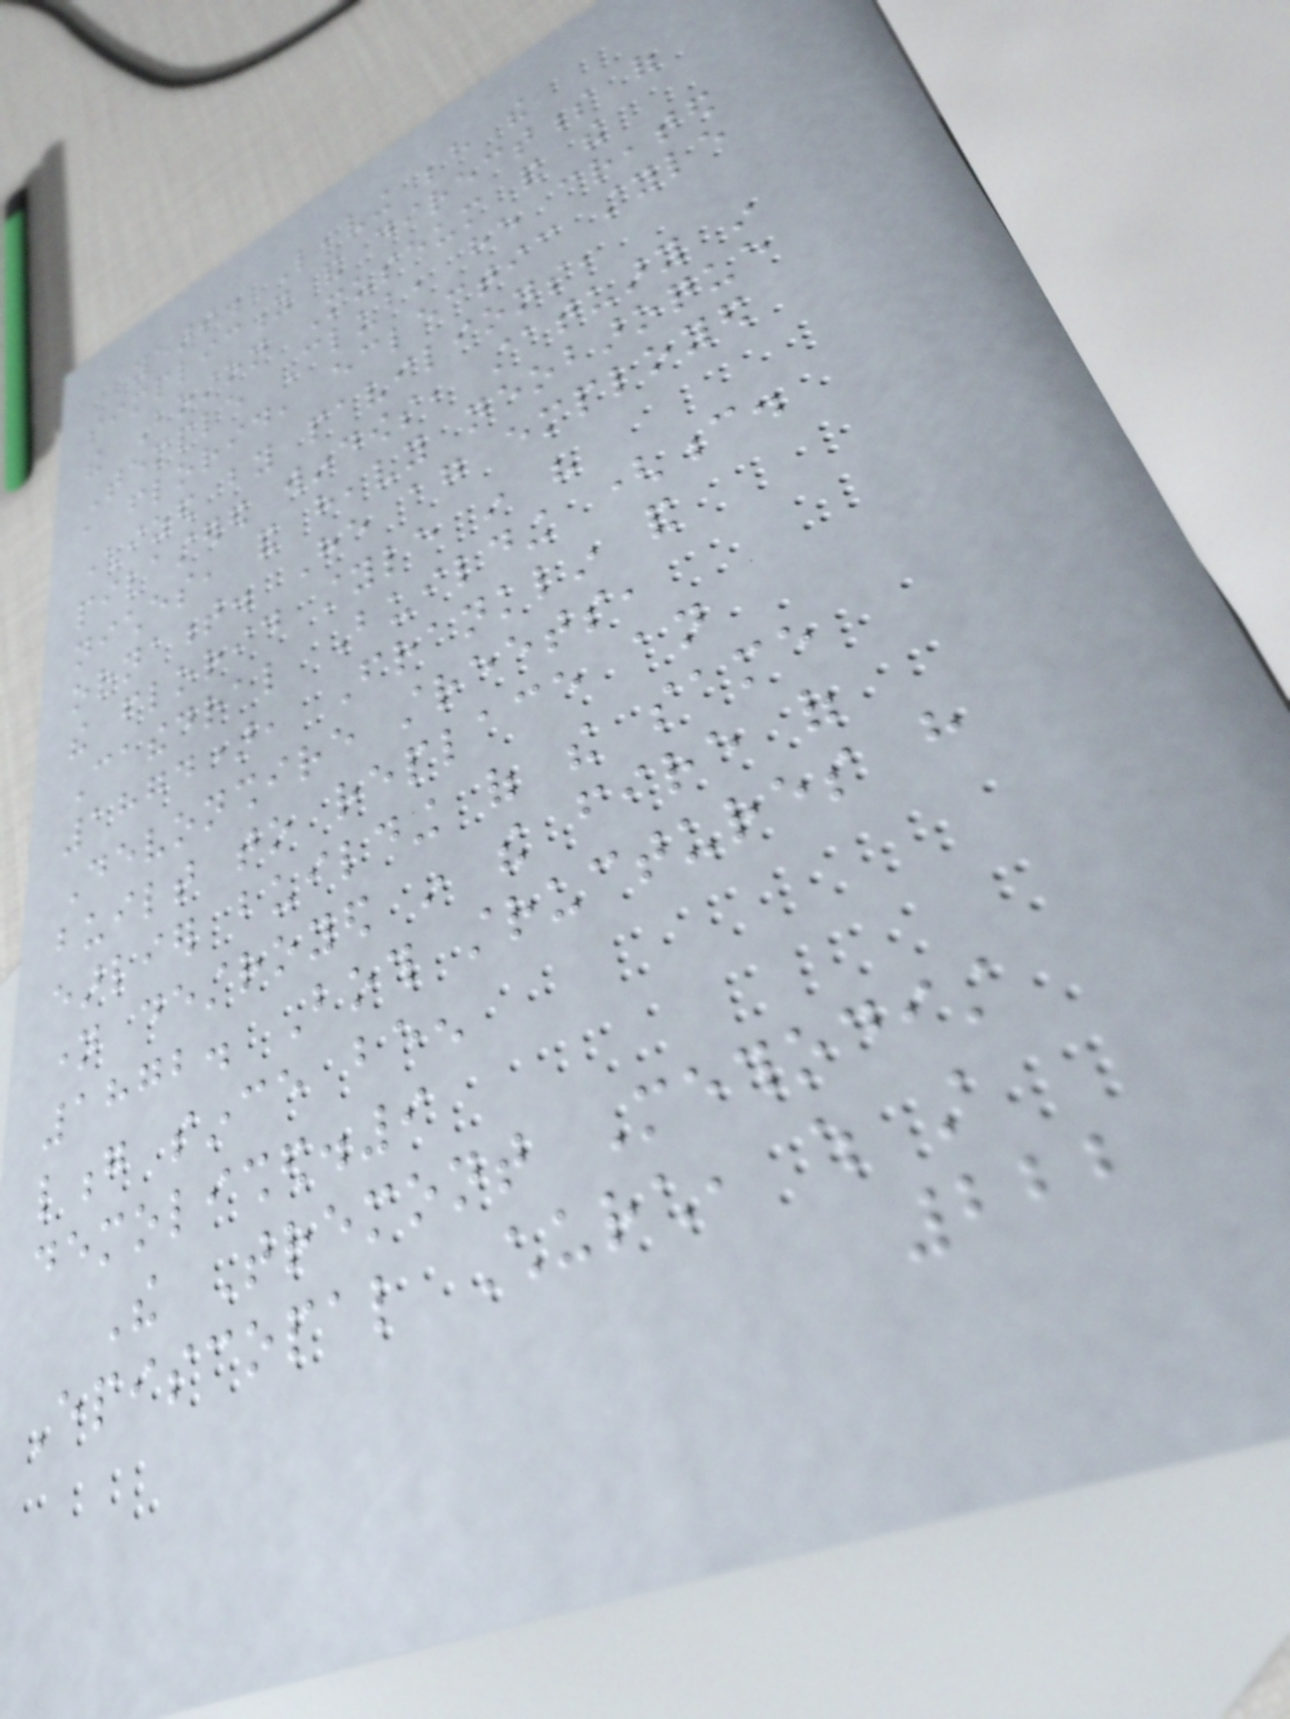years. Leaving behind the
simplicity and directness of
the Boston Museum and the
Temple Club, he created
a florid, eclectic style
characterized by pavilions,
pilastered windows, statuary in
niches, and heavy neobaroque
ornament. He again employed
the florid style in his
Cathedral Building (c.
1874), Franklin and
Devonshire streets,
built to replace an
earlier building of the same
name destroyed in the fire of
1872. Both structures have
long since been
demolished.9
The Tremont Methodist
Episcopal Church, which still
222
